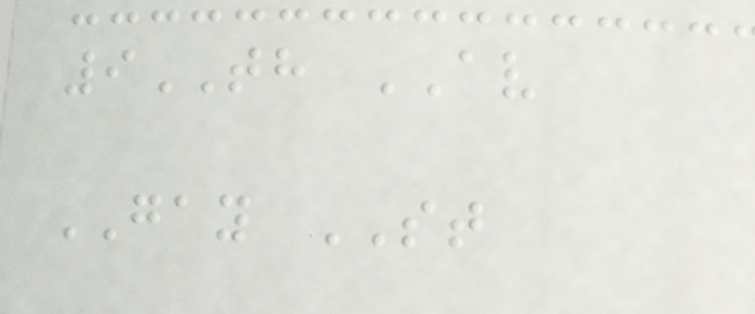9TH AV
GAY ST
